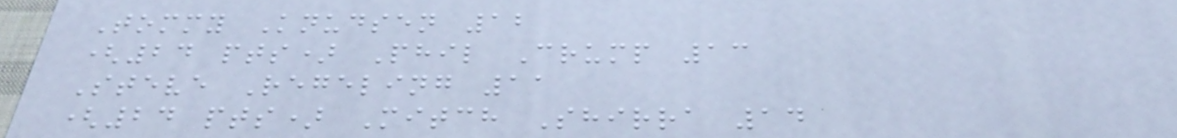Tommy Knudsen 12
(24 pts) Phil Crump 13
Steve Regeling 11
(24 pts) Mitch Shirra 14
